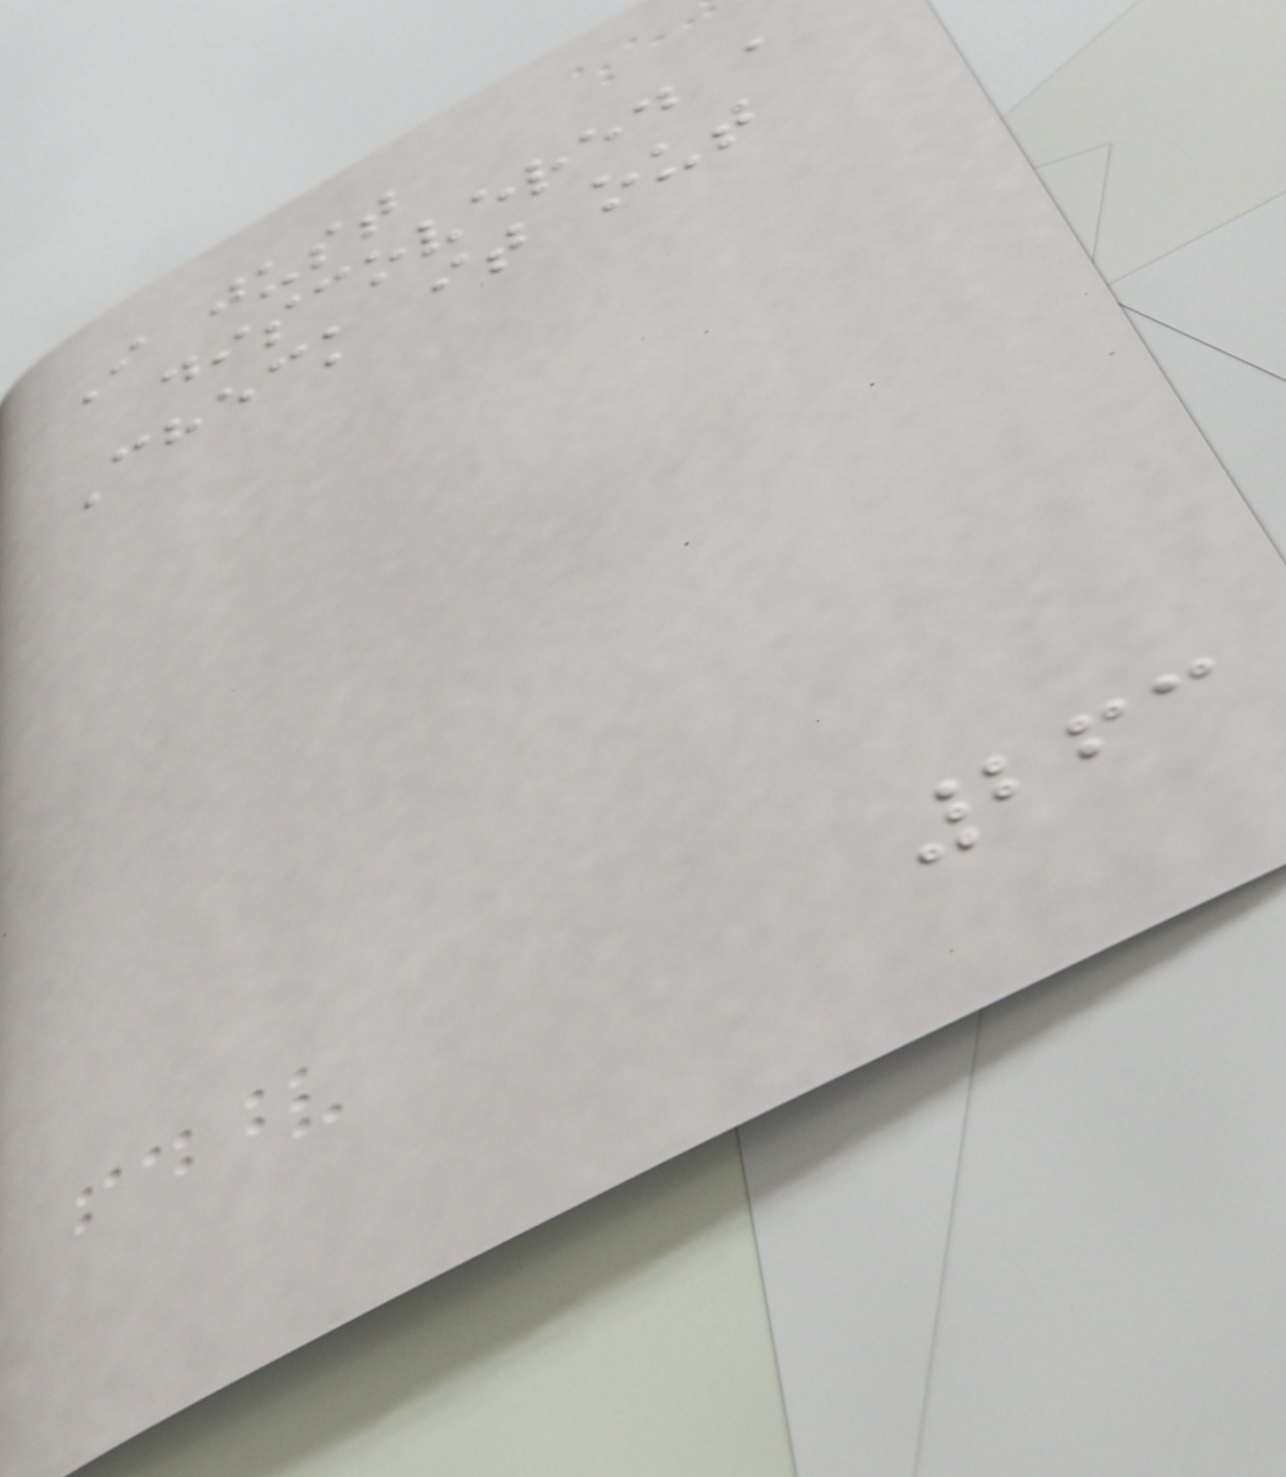I just
discovered a
Check it out
263
